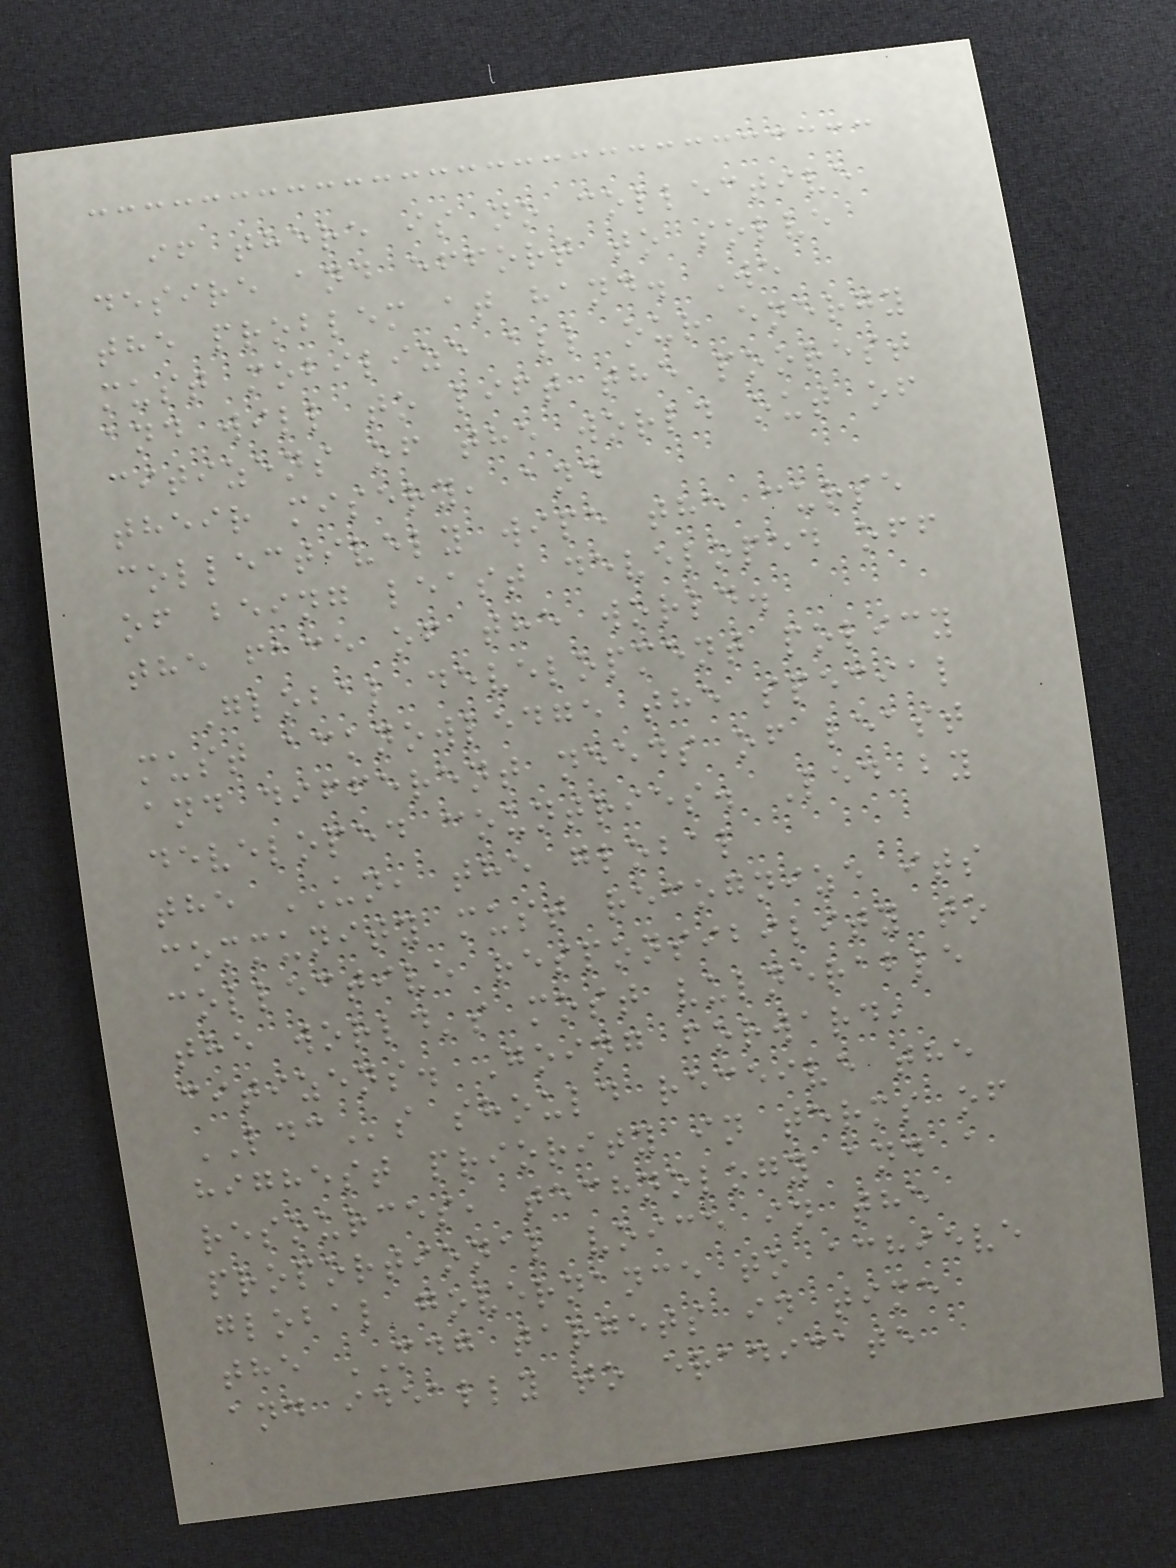if there is no collective
desire and effort to solve
the problem at hand. We
must mobilize all our energy
and will to lift the poorest
citizens of the world out of
their misery, and
collectively wipe the curse
of being least developed off
the face of the world.
Global development policy
must acknowledge the special
and different needs of least
developed countries. Led by
the UN, the global
community must recognize its
collective responsibility to
the world's most vulnerable
citizens. Going forward,
LDCs should receive the
highest priority in terms of
resources, technology and a
proportional voice in the
global governance to achieve
the MDG targets in time
and ideally to eradicate
